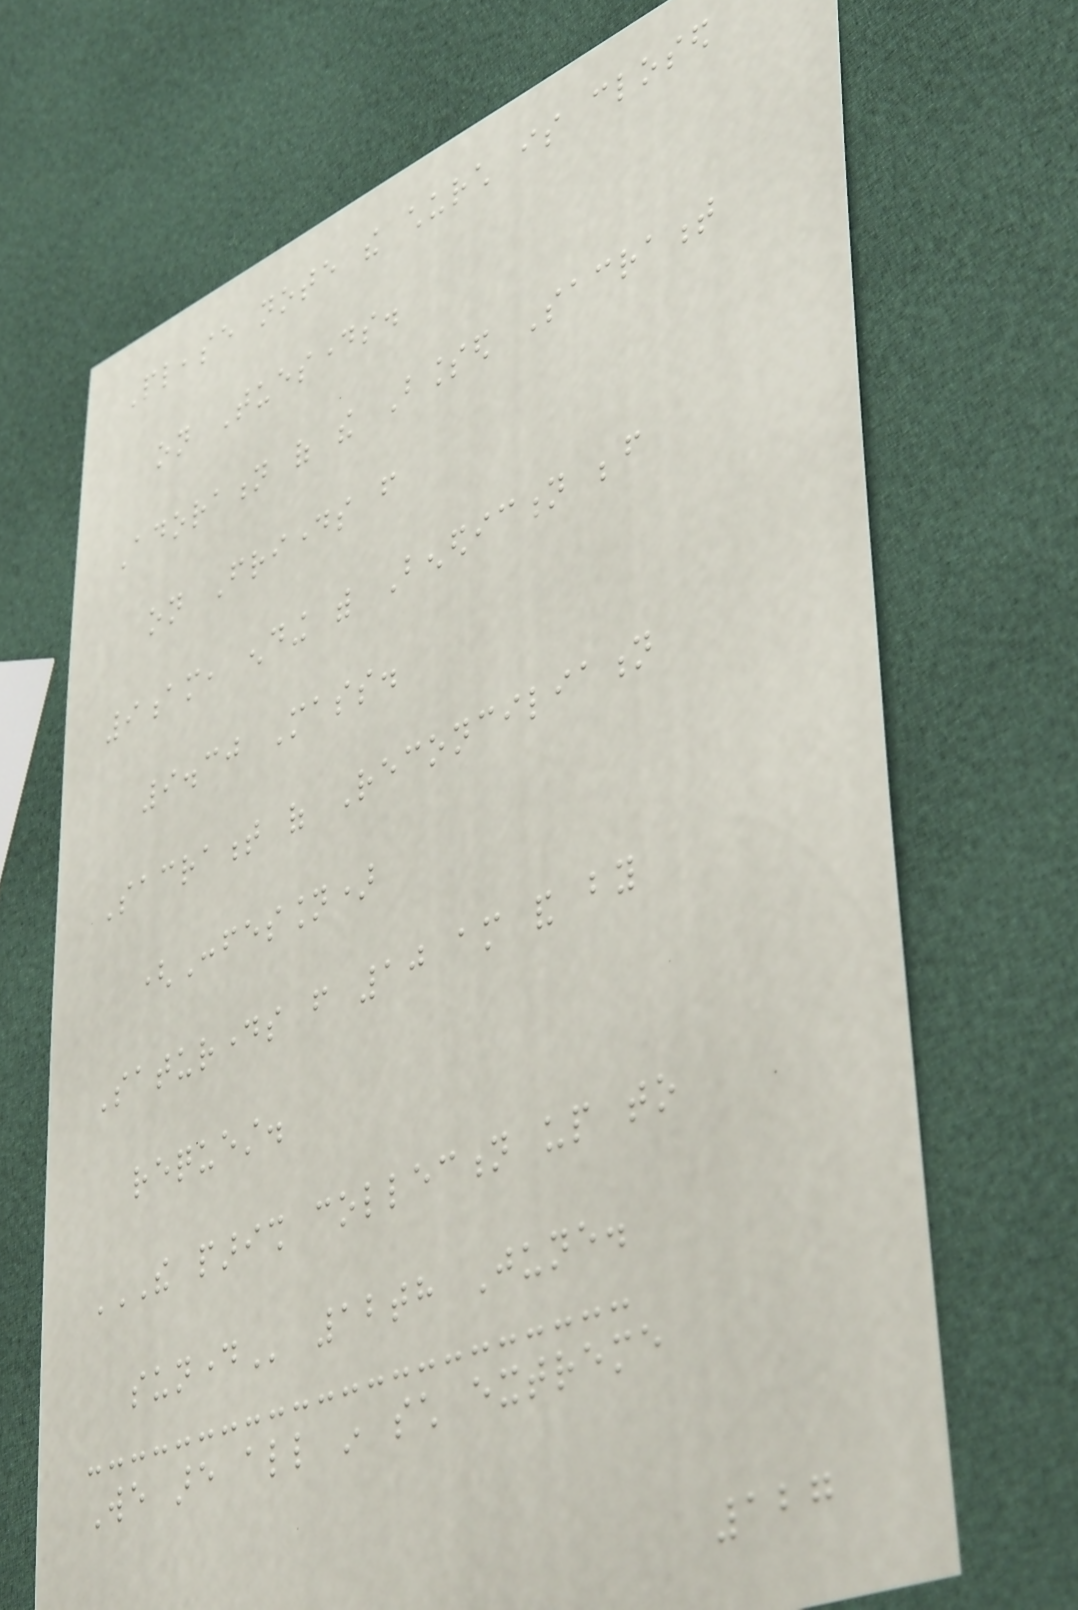Please note the church is closed
on Tuesdays.
Adoration of the Blessed Sacrament
on Fridays from
9am, ending with Benediction before
9.30 Mass.
Sacrament of Reconciliation
(Confession)
Saturdays from 10 am and by
request.
THE PARISH COLLECTION UP TO
SUNDAY 12th June.
We are all in such extreme
127
